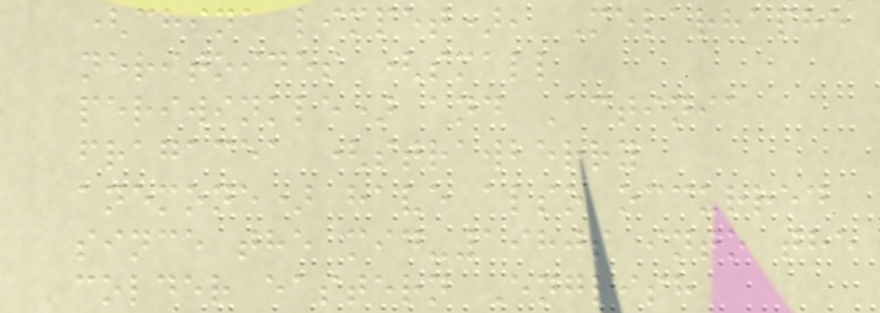(china limpet), Melarhaphe
neritoides (small
periwinkle) and Actinia
fragacea (strawberry
anemone) have also occurred
since the mid-1980s into the
colder eastern English
